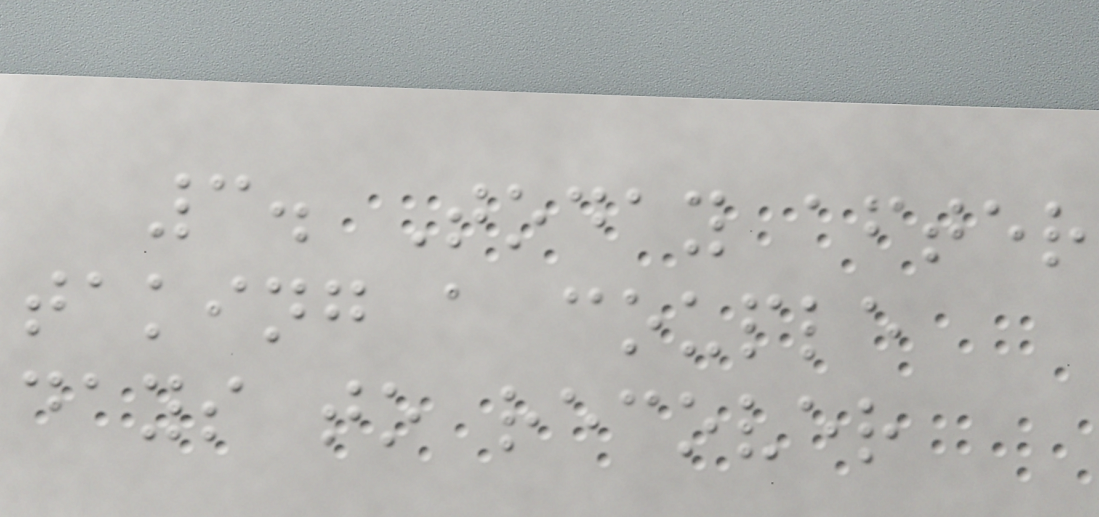3. Today after
taking a couple
days to recover
